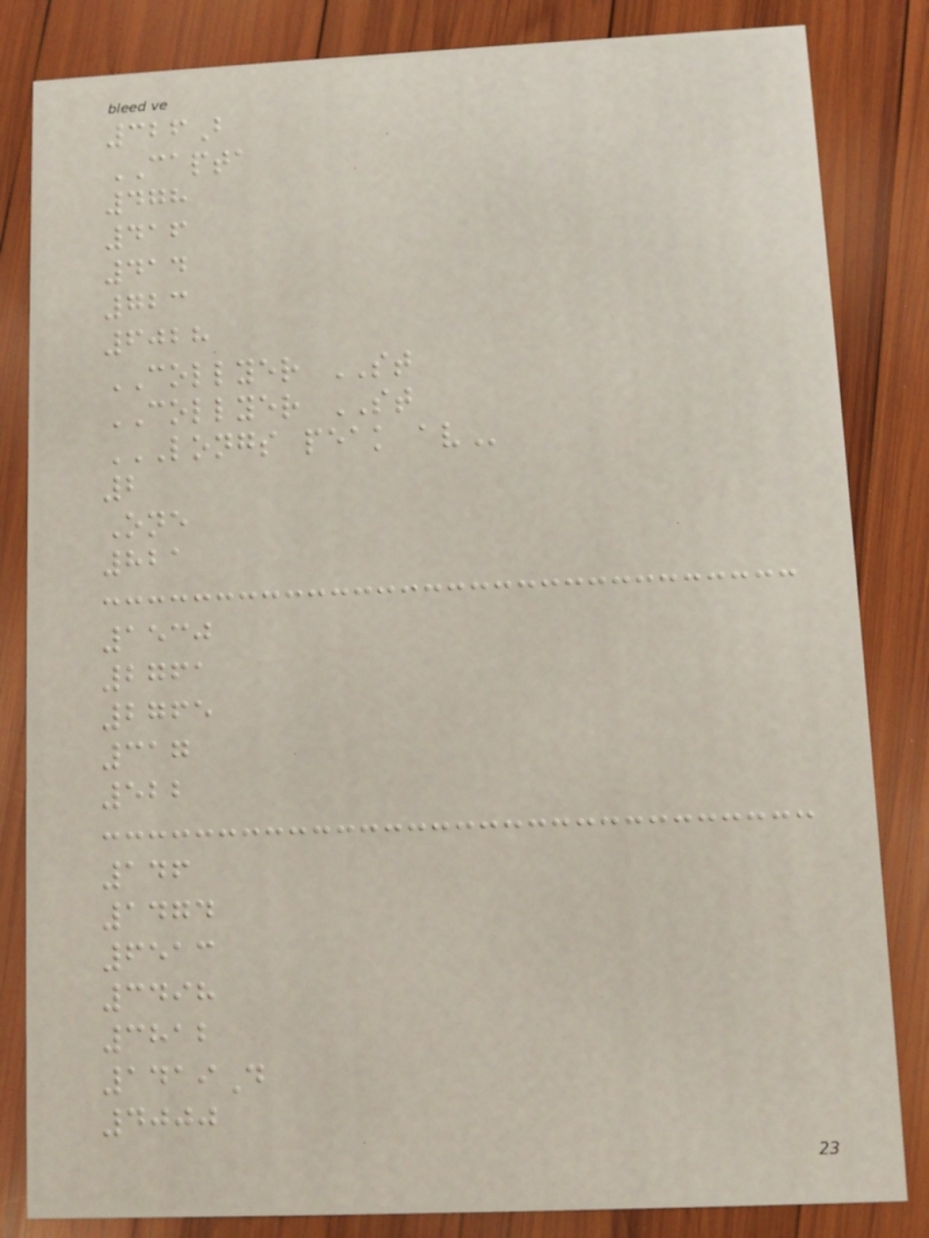326B
CAPTA
478
416
414
723
6028
COLLYER ST
COLLYER ST
LONGS PEAK AV
2
One
821
1530
2761
2765
317
522
146
1474
6513
3498
3812
1419D
4000
